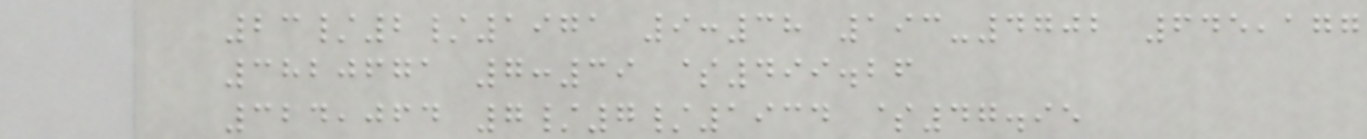23/2/1971 9:38 193-4702 645,177
3820671 7:39 $499.26
324,064 7/7/1934 $47.95
